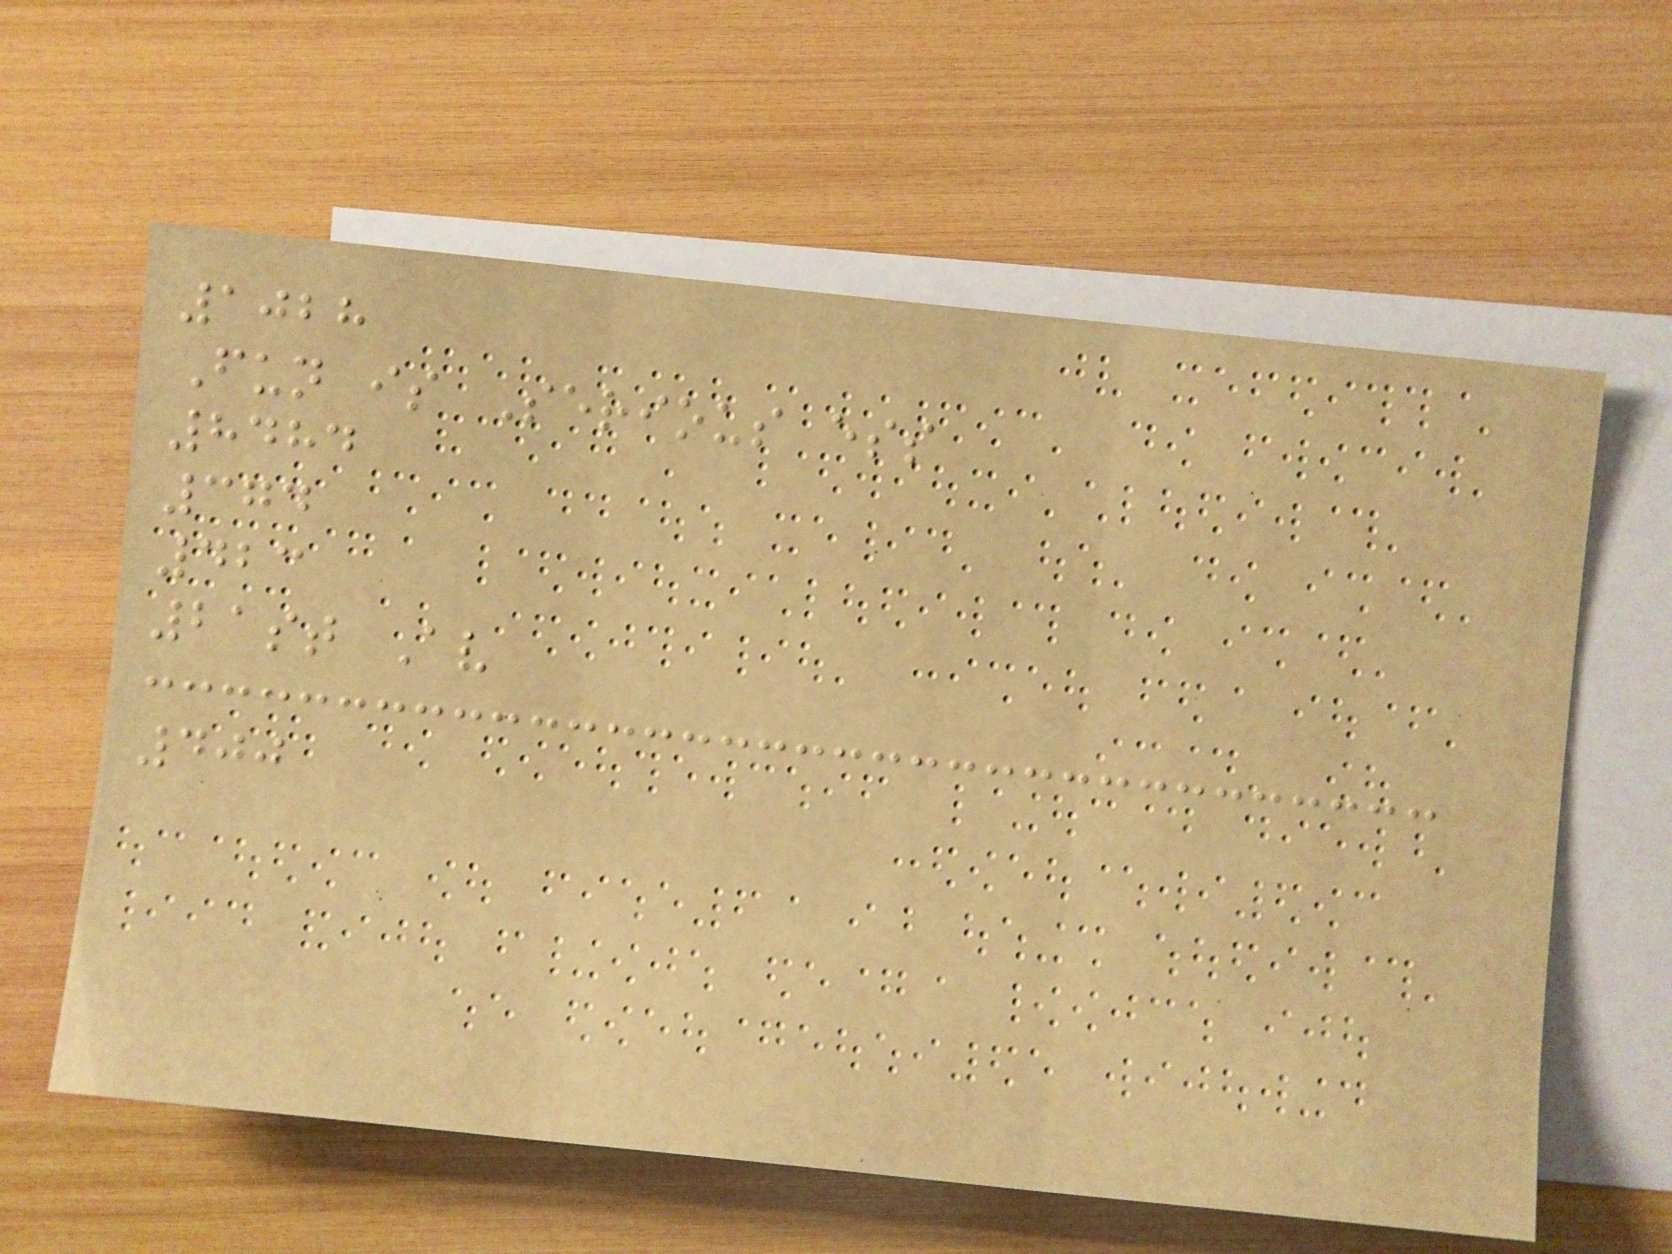1028
Fun is Serious ess
8484
374
423
21st Av
400
